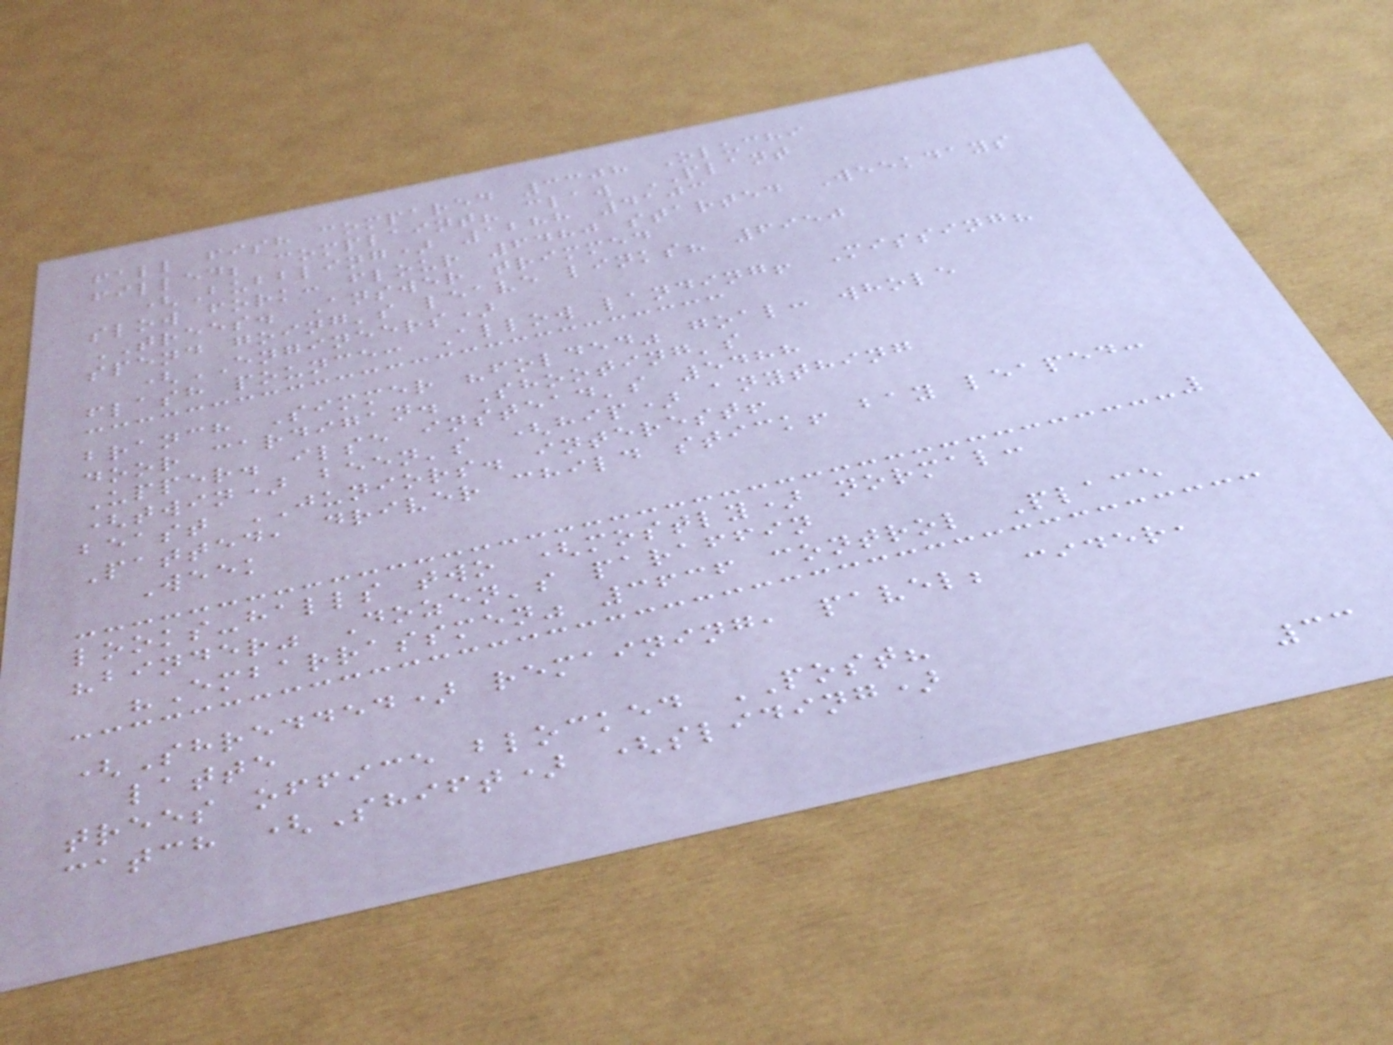fall fish compared 3308 Oluchi
filled; complaint? claw PLANT
(Bubbling) 1288 4103
slow fork: flour 6480 started Weekdays
TREES. Answer trimmed
spend going's leave links? 6950
(ENGINEERS)
flash pounce: Allow landing! Missing?
branch Simmer "folded" goal: whole
door cardigan. Shooting's
Upper. ilse instead's 5488
(twin) been's (hip) anything
beast JUNIORS. interest!
Patted, driver child stick! bay leaped:
Week
looks-halls two (mostly) normal:
"binder" Dozen's paraffin
"Embarrassmen" 3636 control Place
(Shredded) remaining, pavel; cider,
latte
trees office blocked POST?
catch (Shift) (sliding)
33
